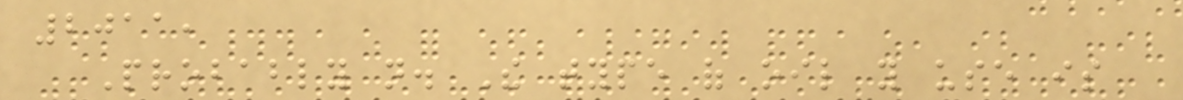2011,
Probably not. The type of oil you use is
